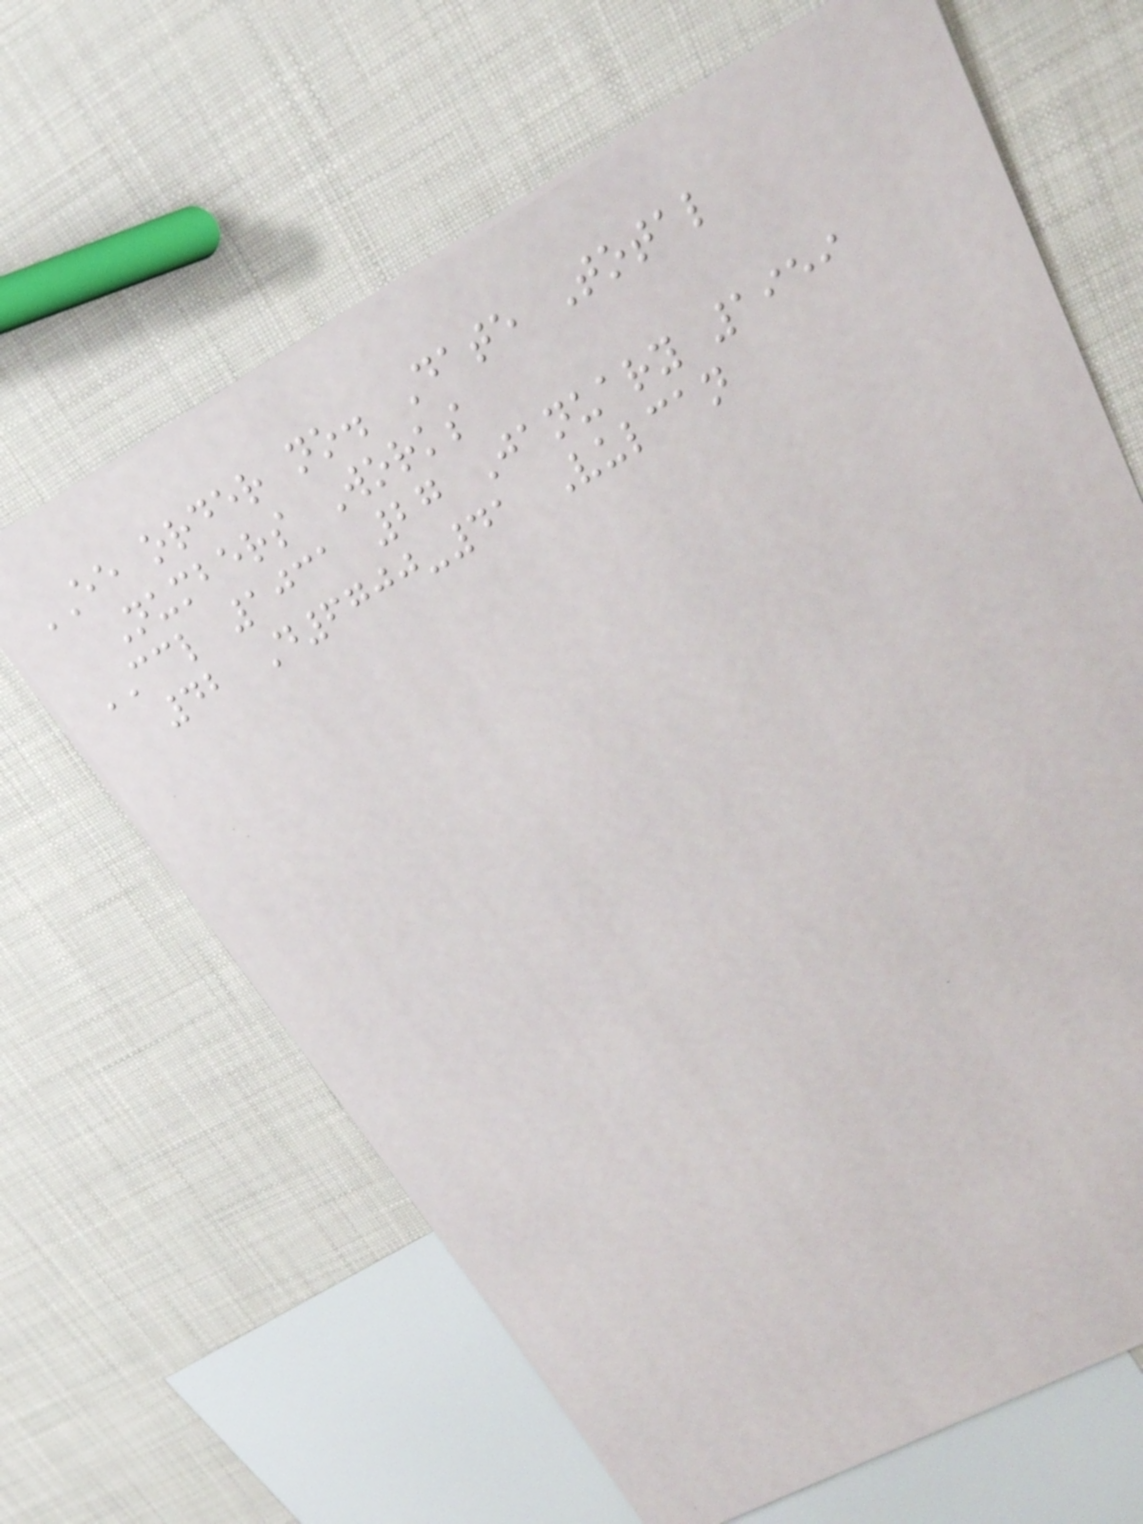EE order no. Date Total
Numbers Works
CCL 1031 27 January 1959
42 D6700-41 Vulcan
